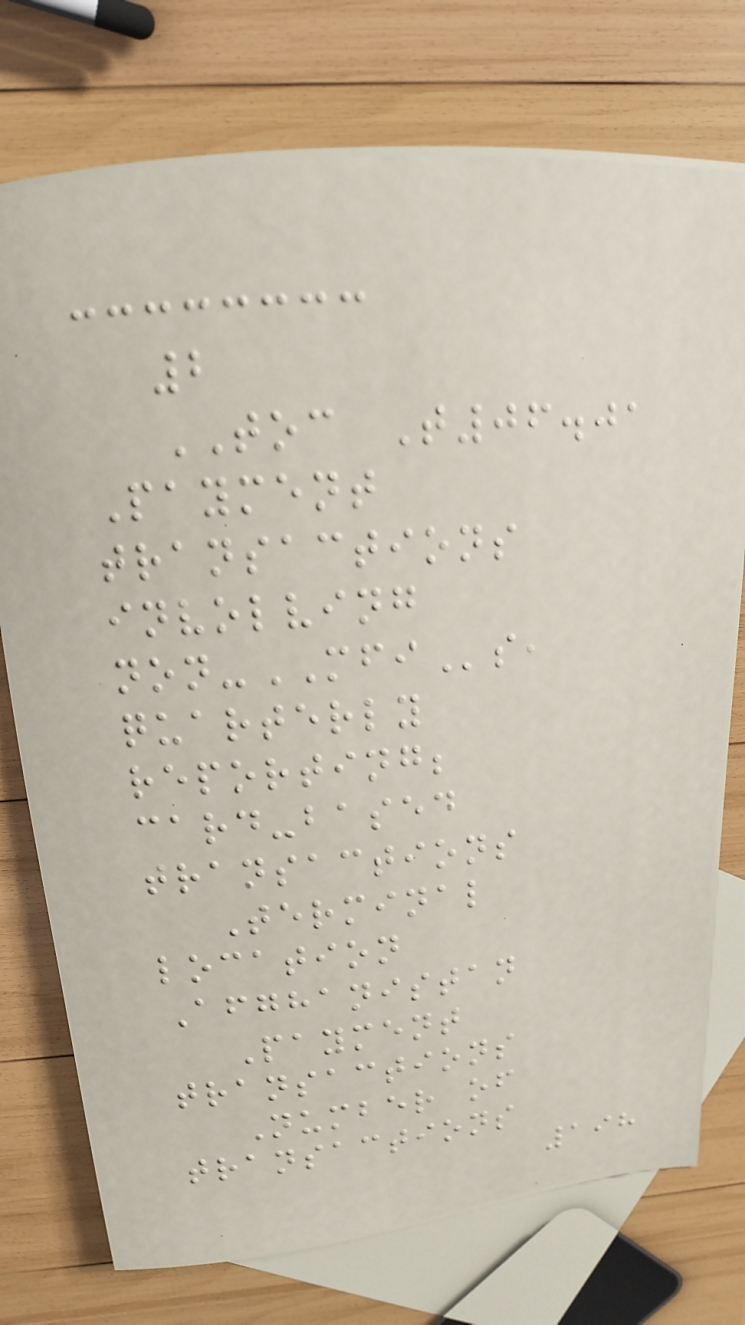2
TOC T06.01
Payment
transactions
involving
non-MFIs,
quarterly
reporting;
card-based
transactions
Terminal
location
Afghanistan
Payment
transactions
Number of
transactions
198
